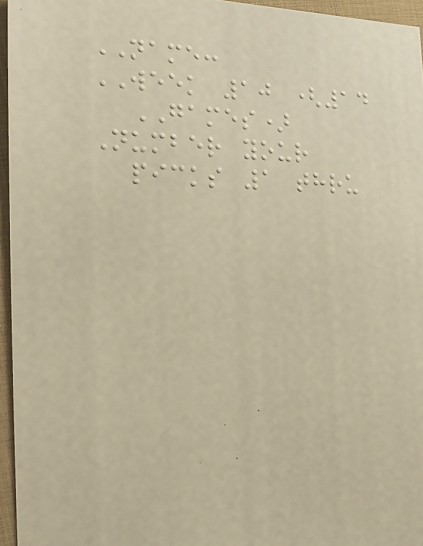NAME:
WEEK 10 (14
GAMES)
Number your
picks 1 thru
